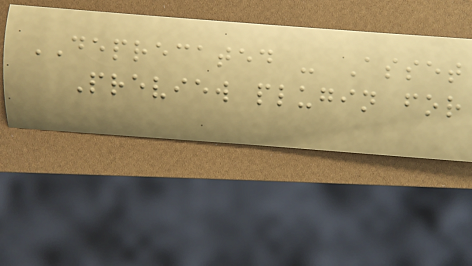DEPRECATED - Asset
Preview plugin for
